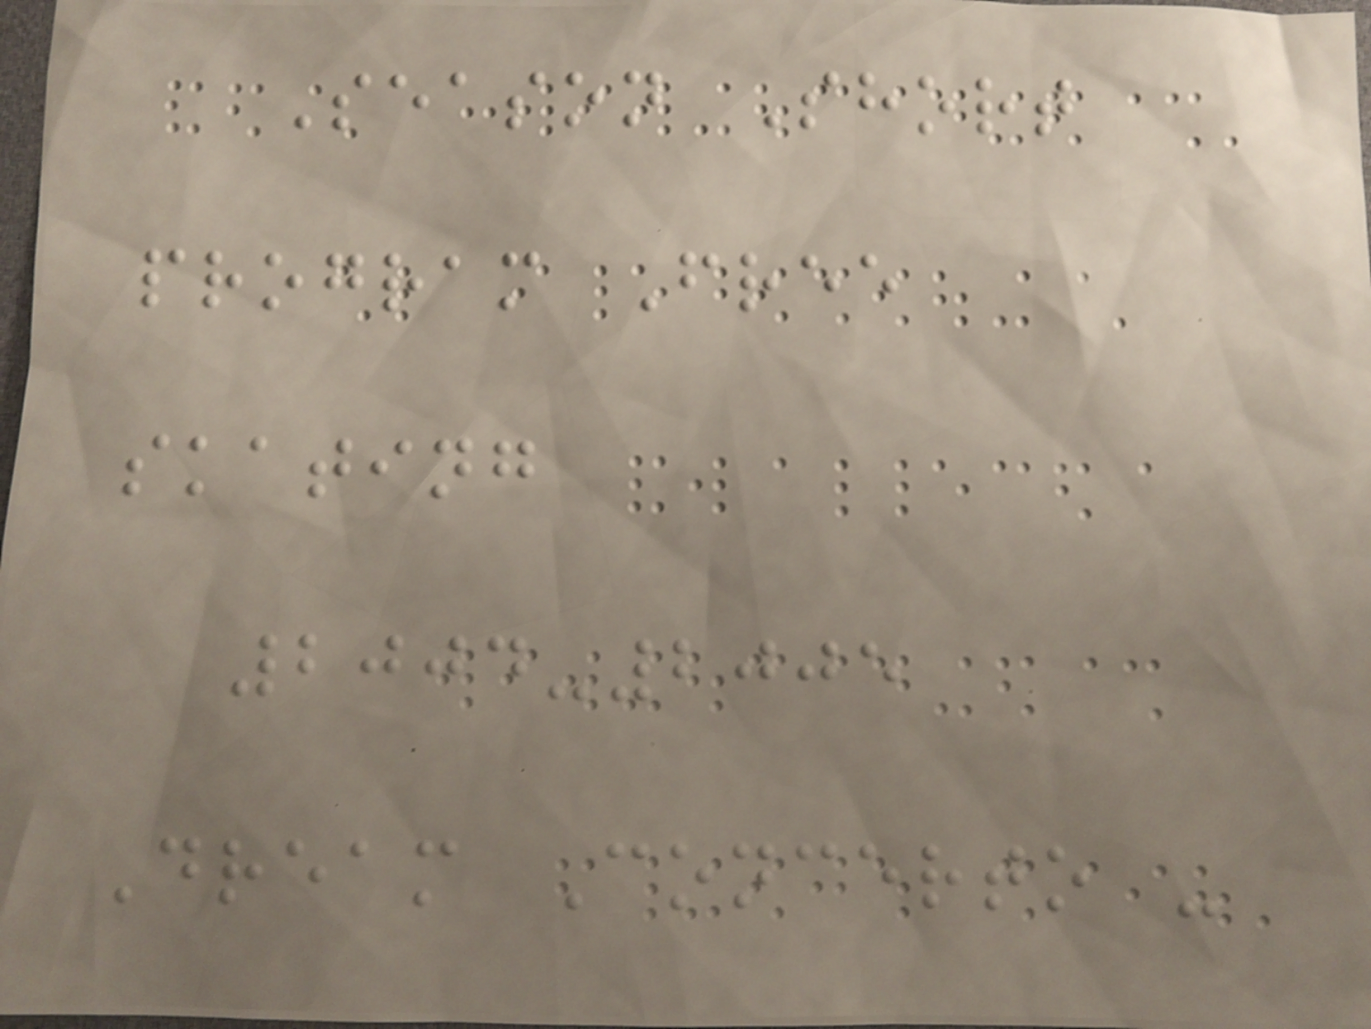Season Short
program Free
skating
2004-2005
Dream Concerto -
